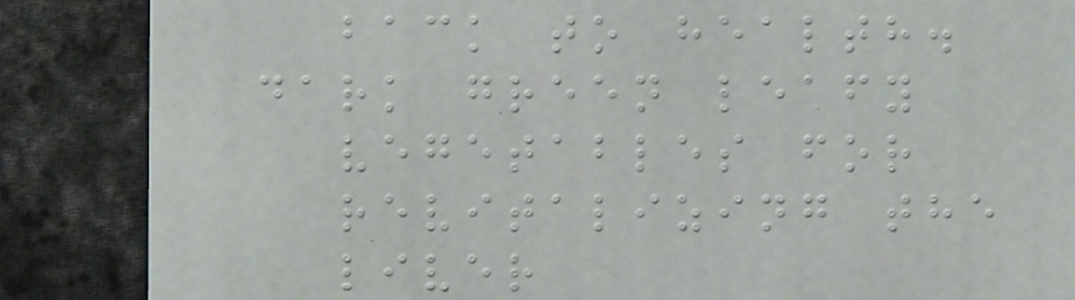back to health.
dark green leafy
vegetables for
revitalizing the
liver
